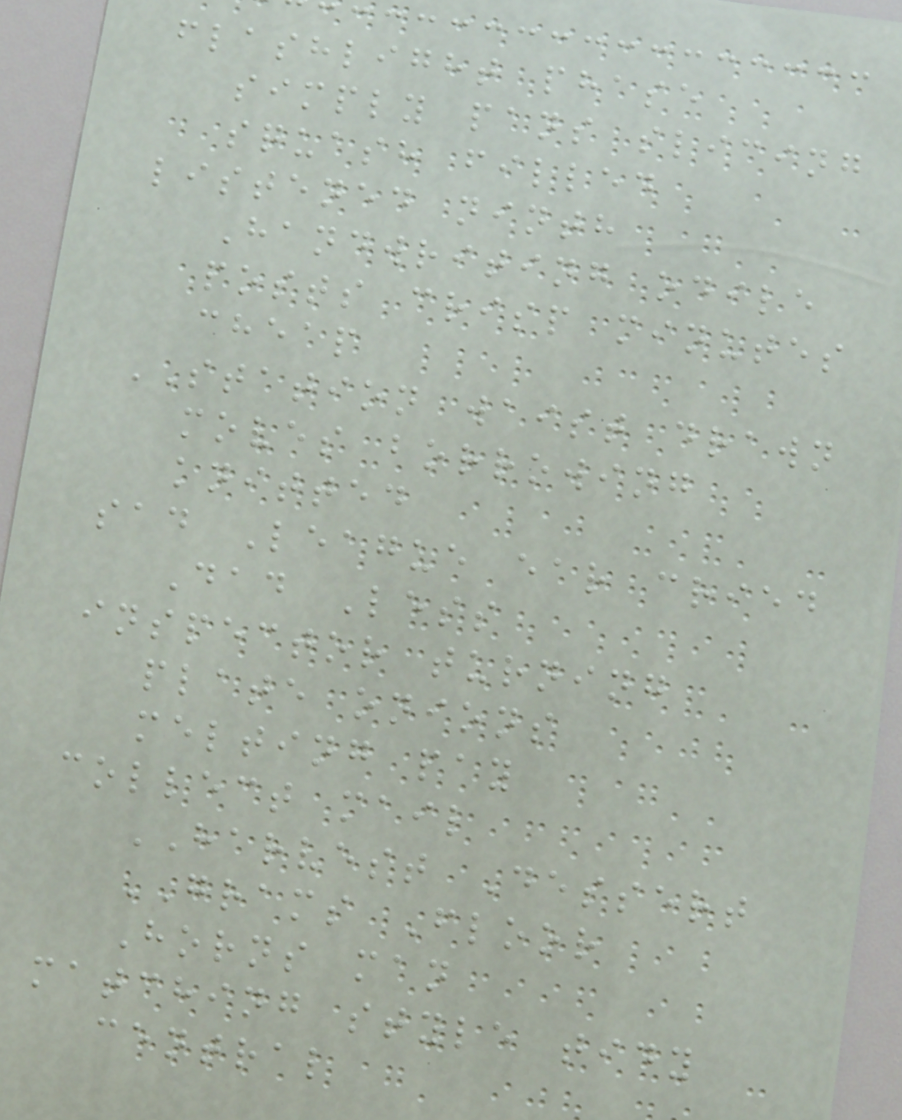flashlight phase
simply pans slicing
squash filled
listened ninth
Handwriting odile
posts crisp minutes
cheap
STATION waist drawn
moves borrowing
knitted
sad League ear cried
Dad Less
inspector turning
plate onions
melting pay
collect mail
HARVEST Dessert
GRAMS Floor
Horns man
matching style tidy
central
